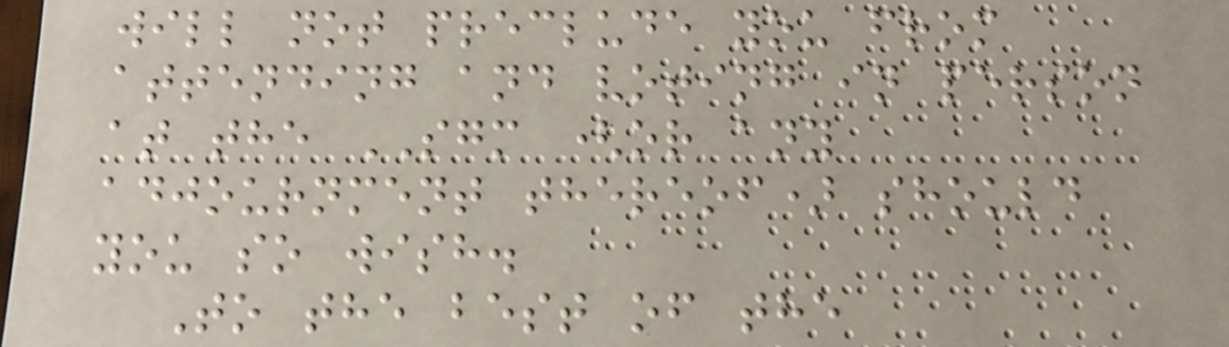will not preclude you from
attending and voting in person
at the SGM (or any
adjournment thereof) should
you so wish.
To the best of the
